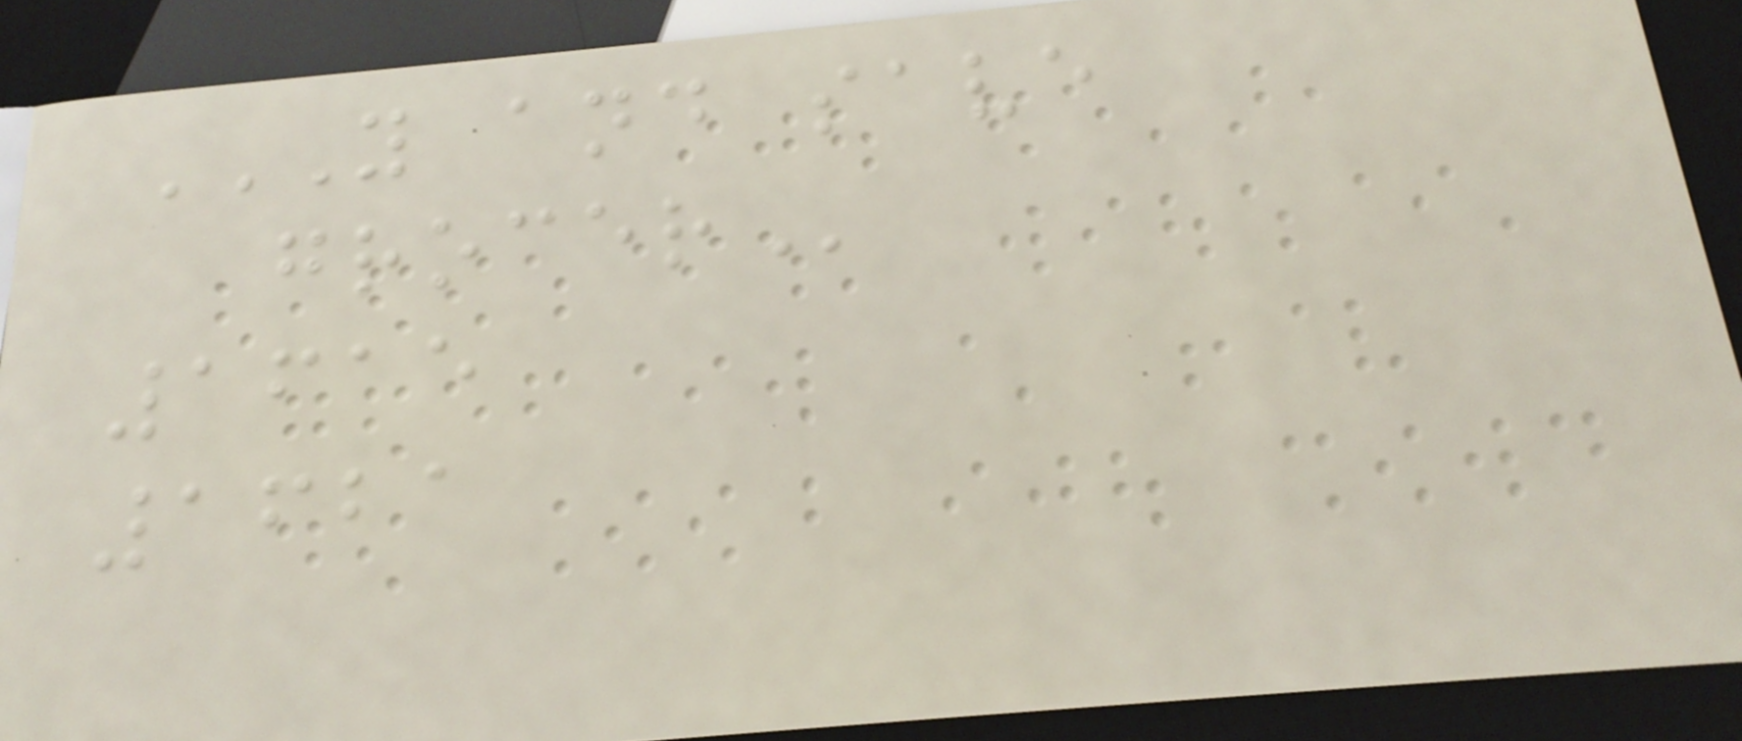Y AND SAVE
GROCER
1615
1621
